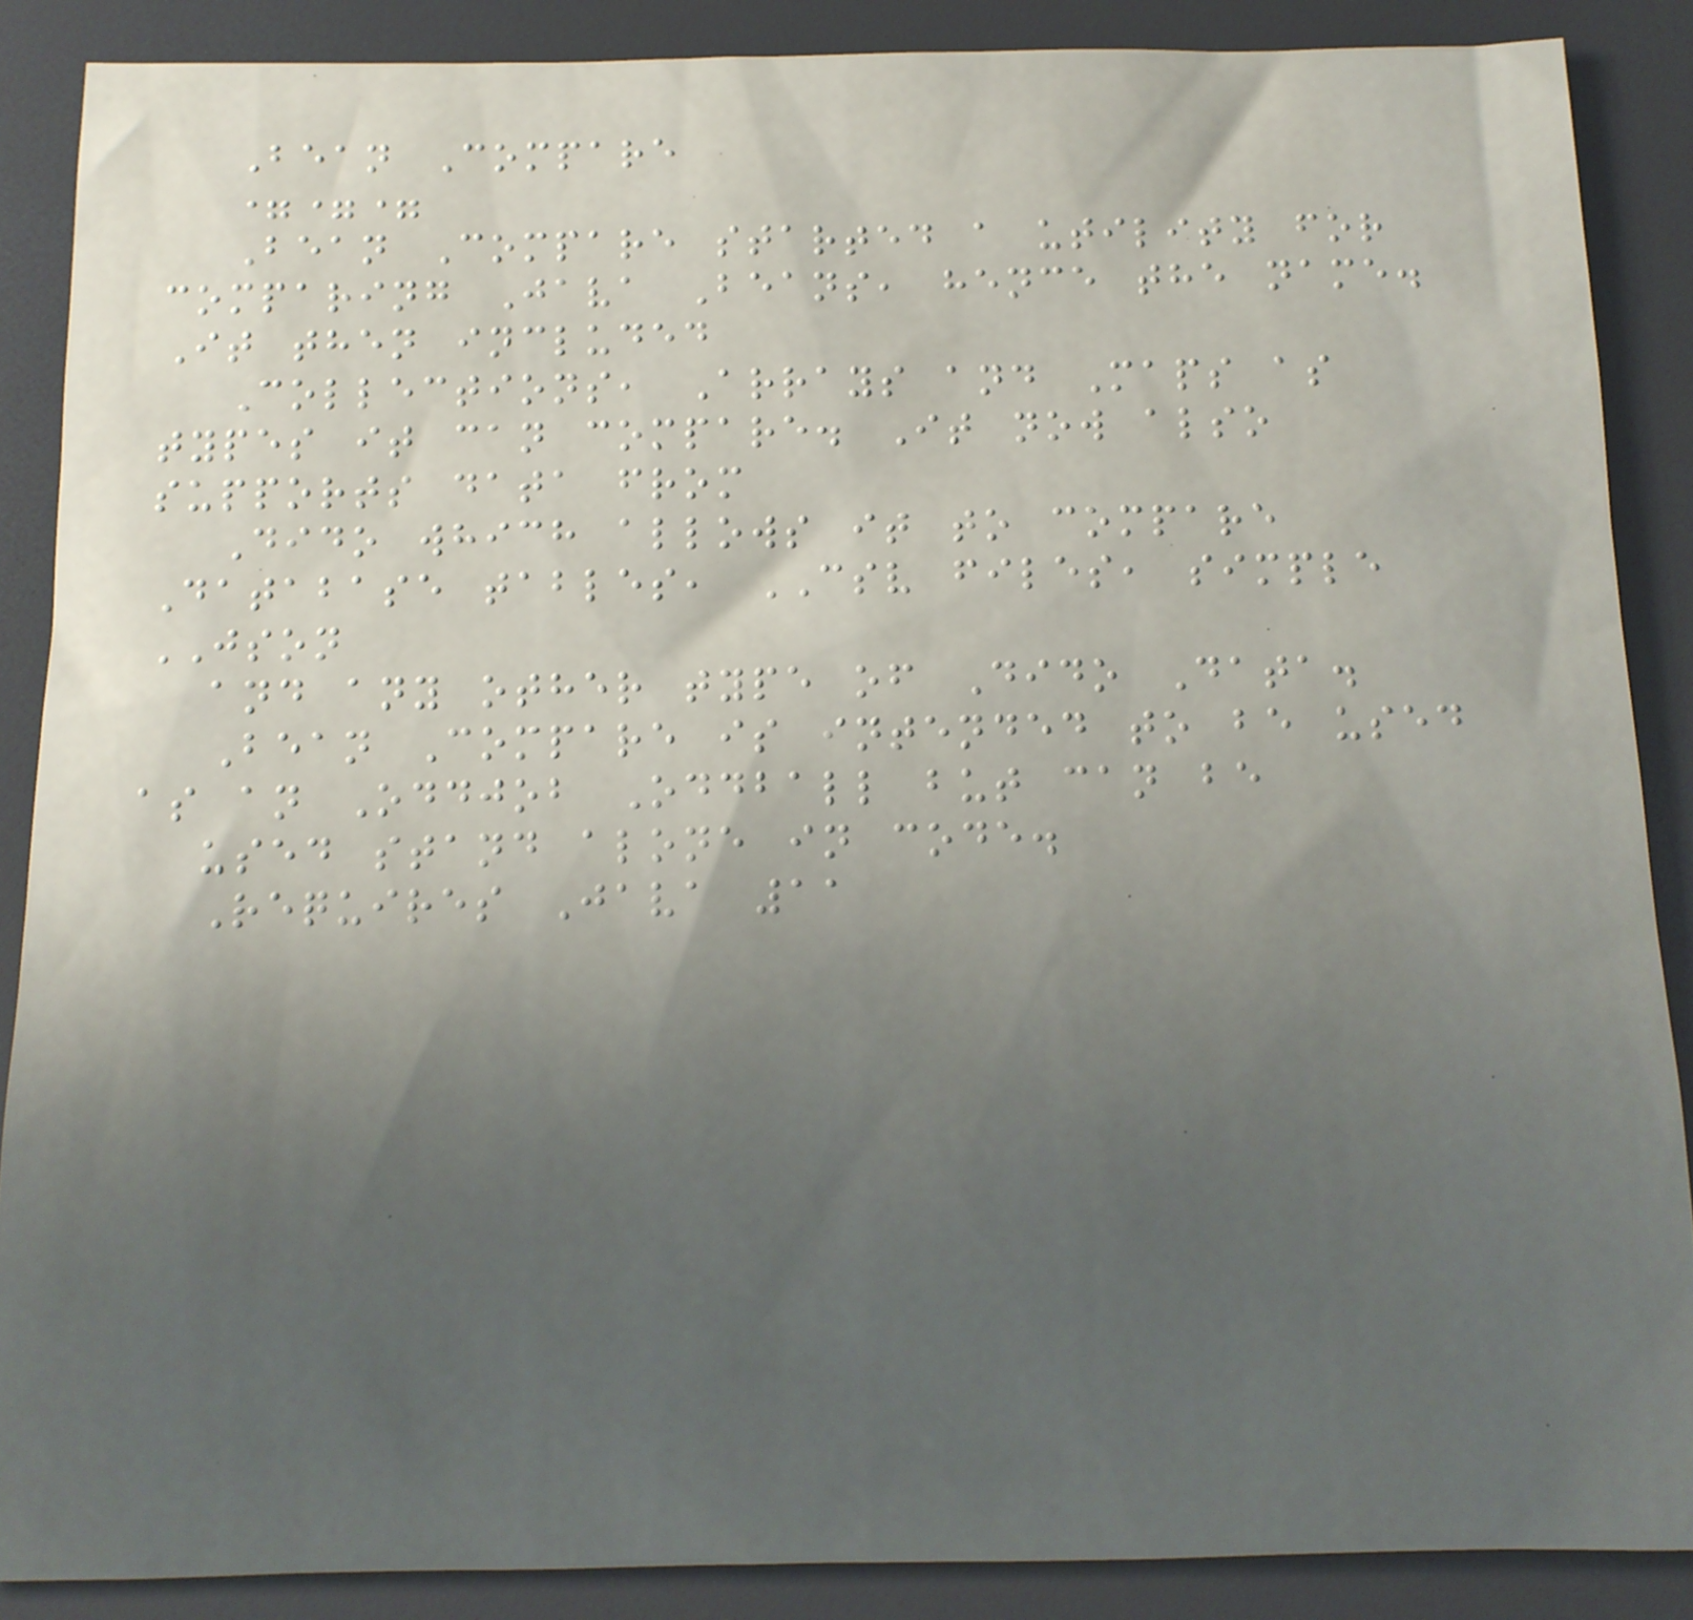Bean Compare
===
Bean Compare started a utility for
comparing Java Beans, hence the name.
It then included
Collections, Arrays and Maps as
types it can compare. It now also
supports data from
Dido which allows it to compare
Database tables, CSV files, simple
JSON
and any other type of Dido Data.
Bean Compare is intended to be used
as an Oddjob Oddball but can be
used stand alone in code.
Requires Java 11
